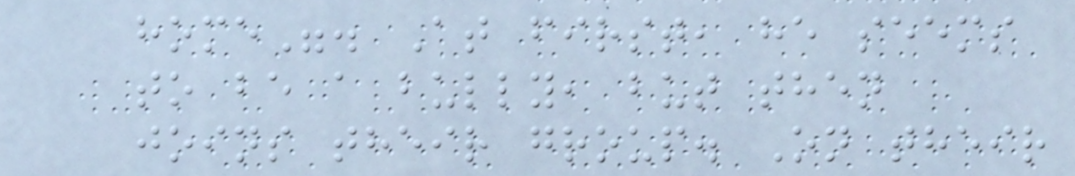home". At first, he seems
to be a bully, but then
joins their group. On their
